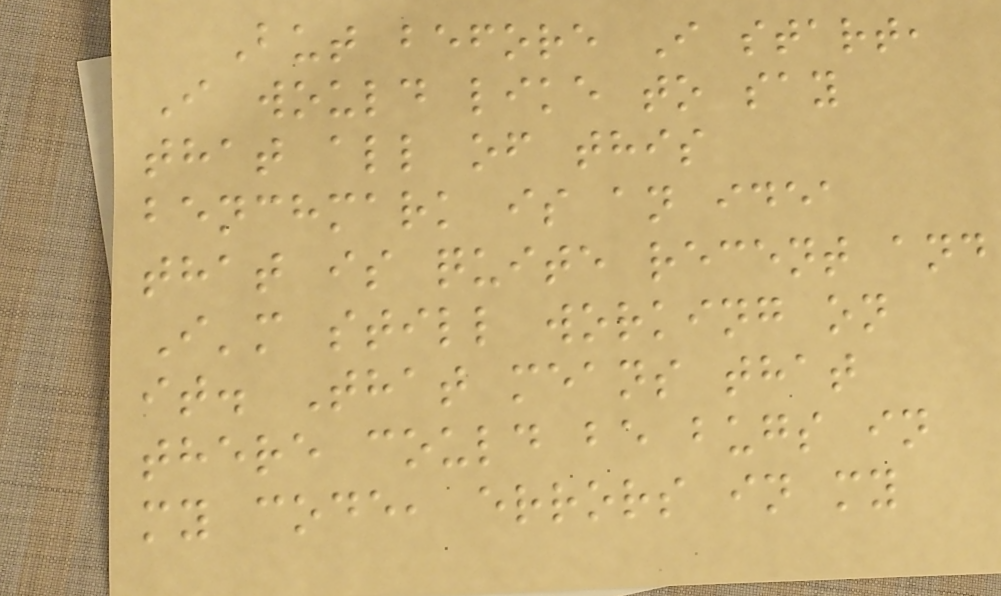But before I start,
I would like to say
that all of this
benchmark is an idea
that is quite recent and
I'm still working on
it. That means that
there could be bugs in
my code, errors in my
